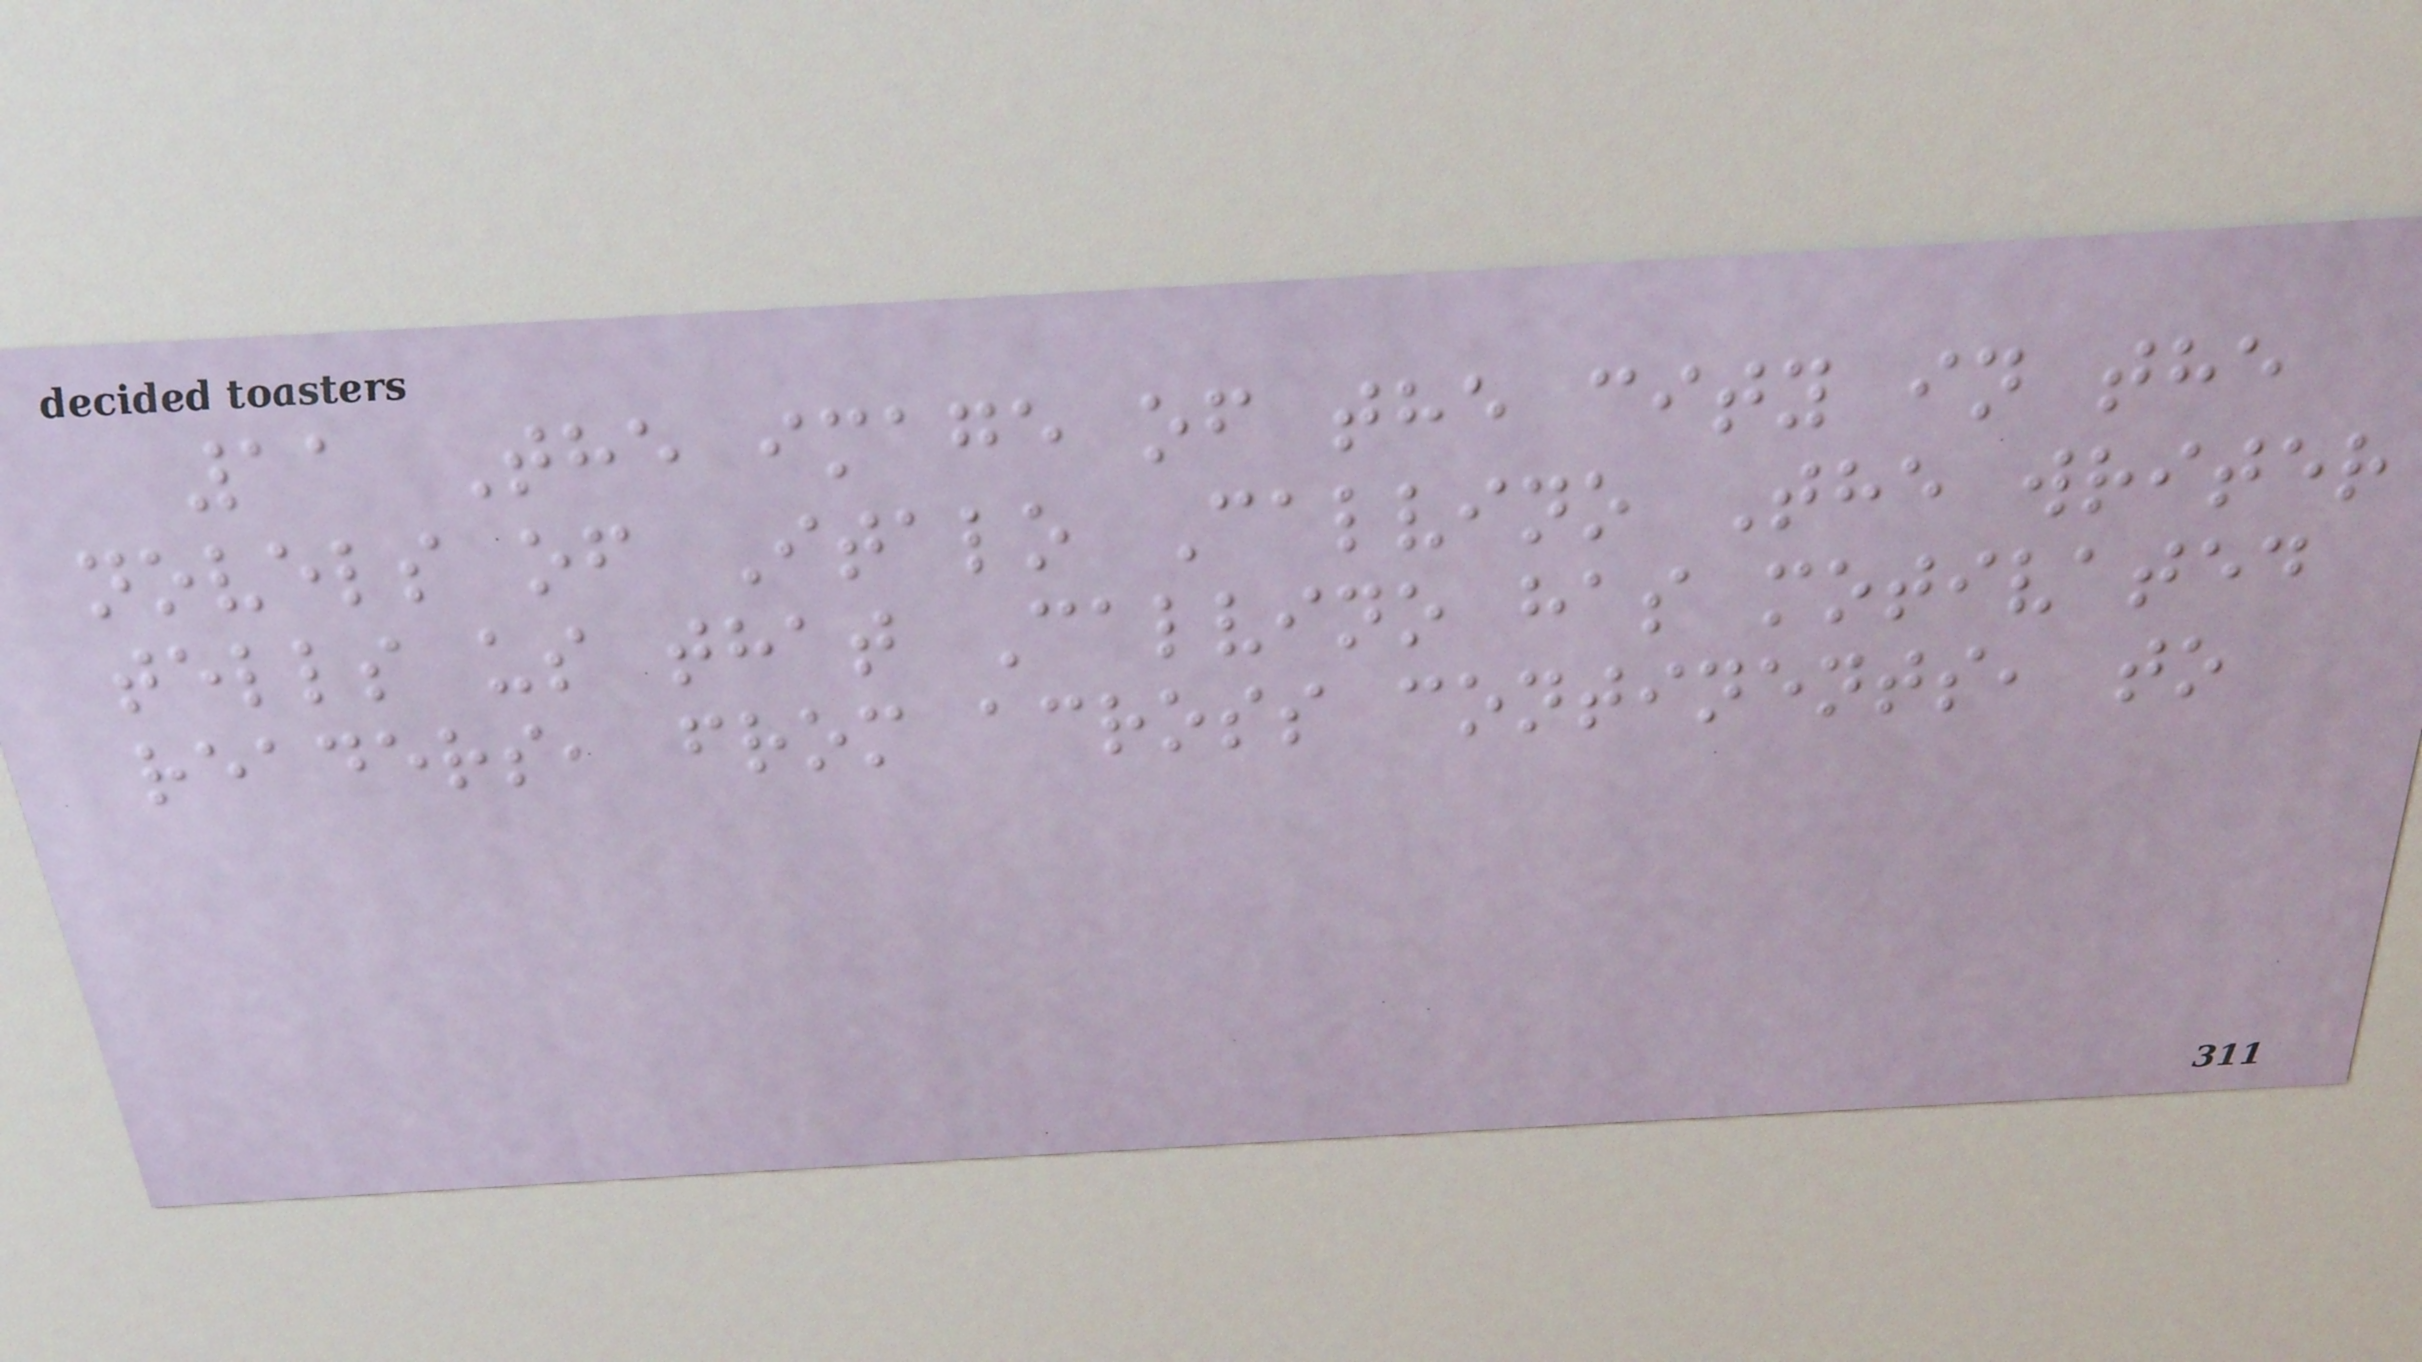11 The image of the city in the
novels of Italo Calvino The writer
tells us that Calvino has motivated
readers, from across continents, to
